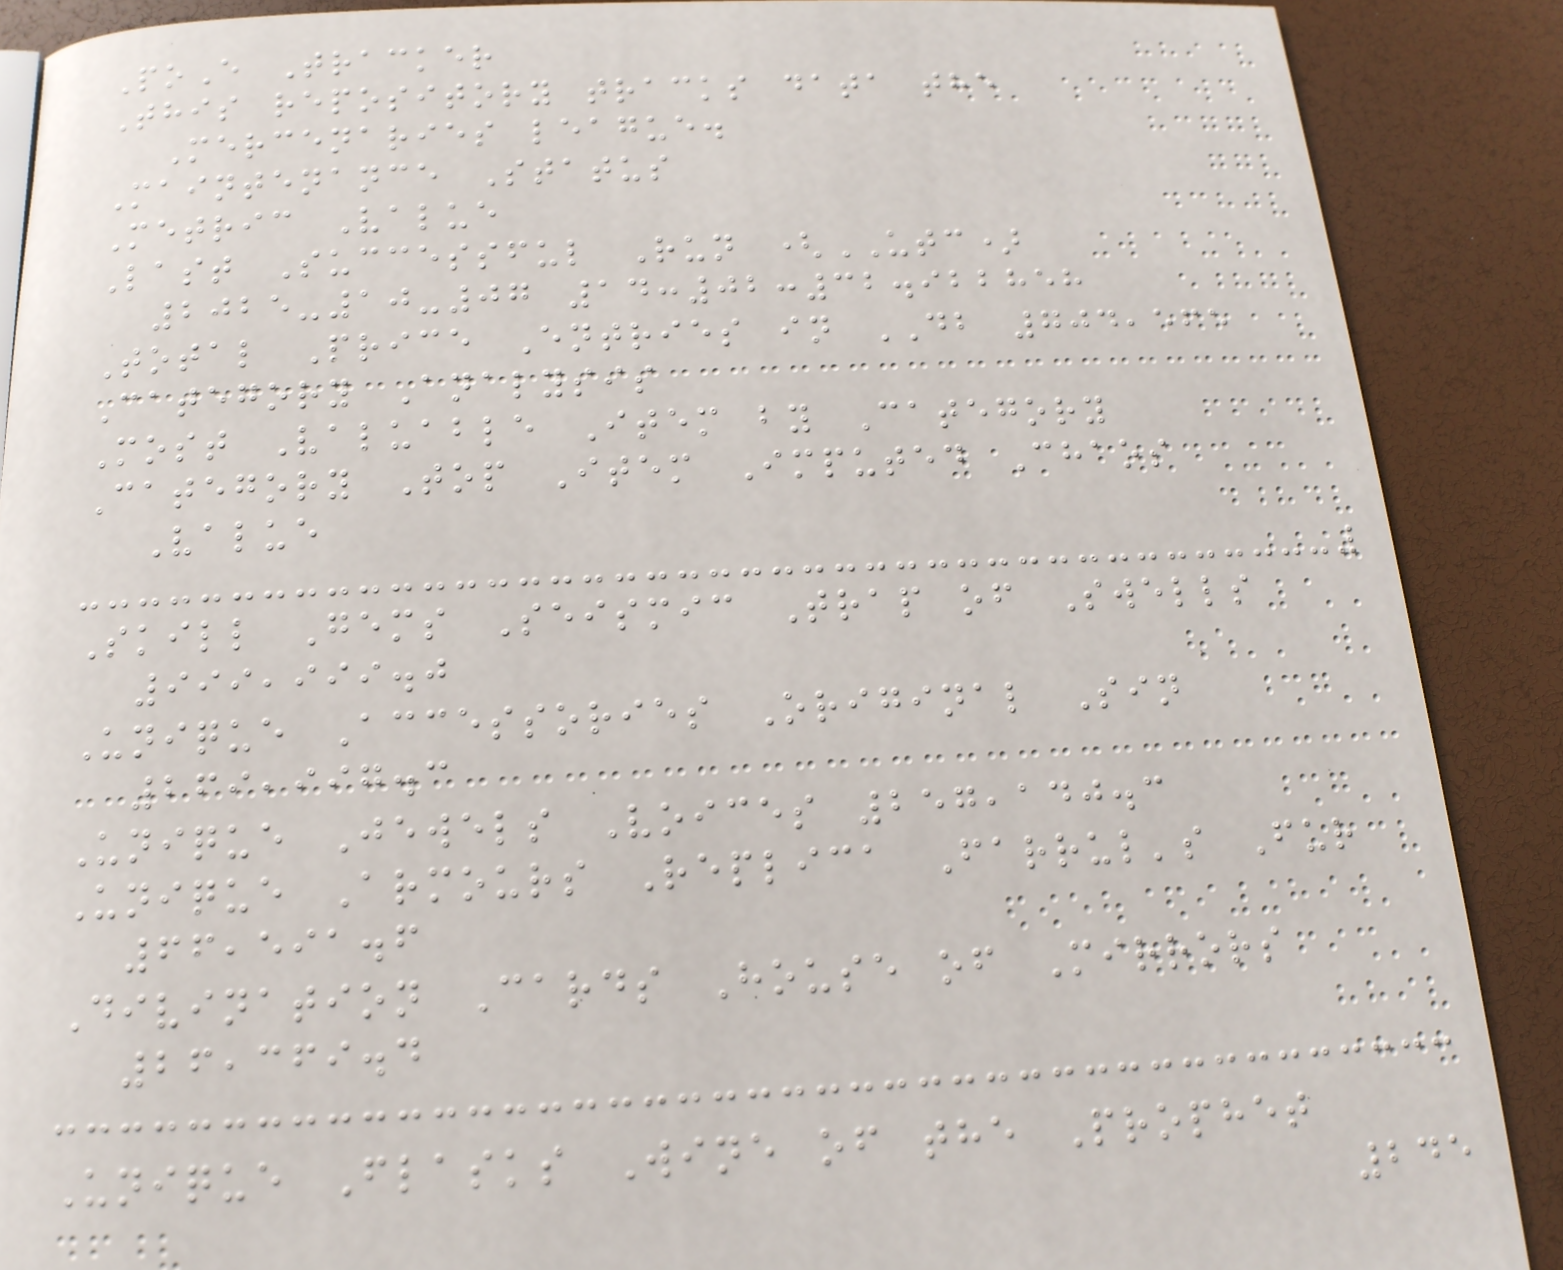PoE Tracker
This repository tracks data the
Mercenaries league.
Maintenance Status
Metric Value
Last Successful Run (UTC)
2025-10-07 14:02:32.922858
Total Price Entries in DB 704,565
Category Analysis
Most Valuable Item by Category
Category Top Item Imputed Chaos
Value
Skill Gems Seismic Trap of Swells
999,999.0
Unique Accessories Original Sin
269,997.3
Unique Jewels Voices 257,140.3
Unique Armours Replica Farrul's Fur
66,591.6
Divination Cards House of Mirrors
26,369.4
Unique Flasks Wine of the Prophet
245
